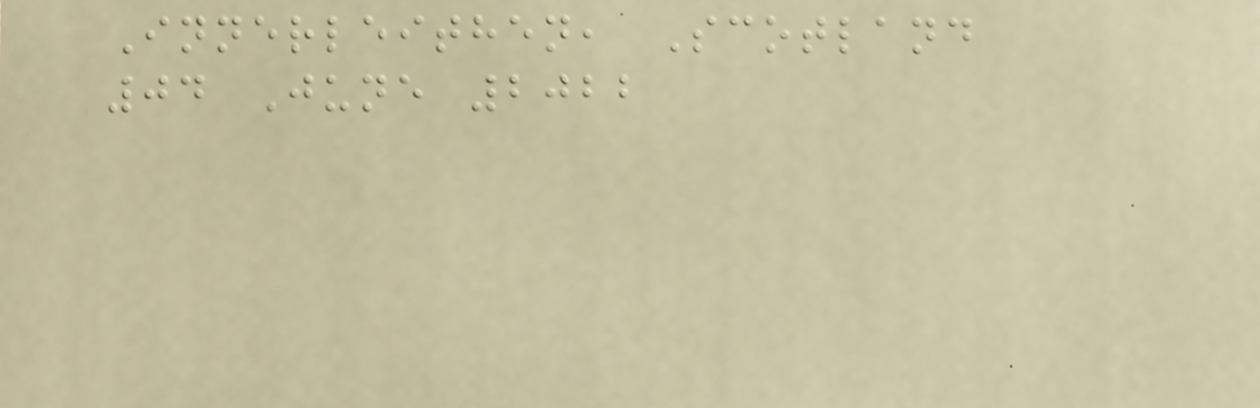Innerleithen, Scotland
04 June 2022
